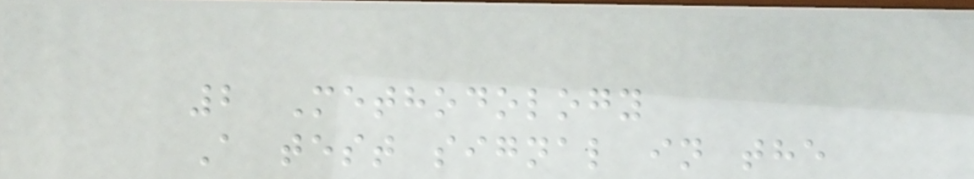2 Methodology
A test signal in the
